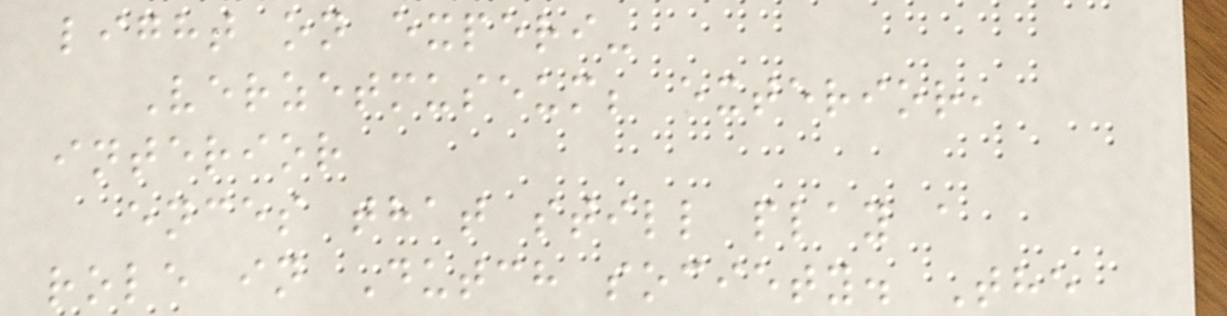light on experi-
Verzetmuseum; exterior,
interior
ences that still play a
role in Dutch society. The
